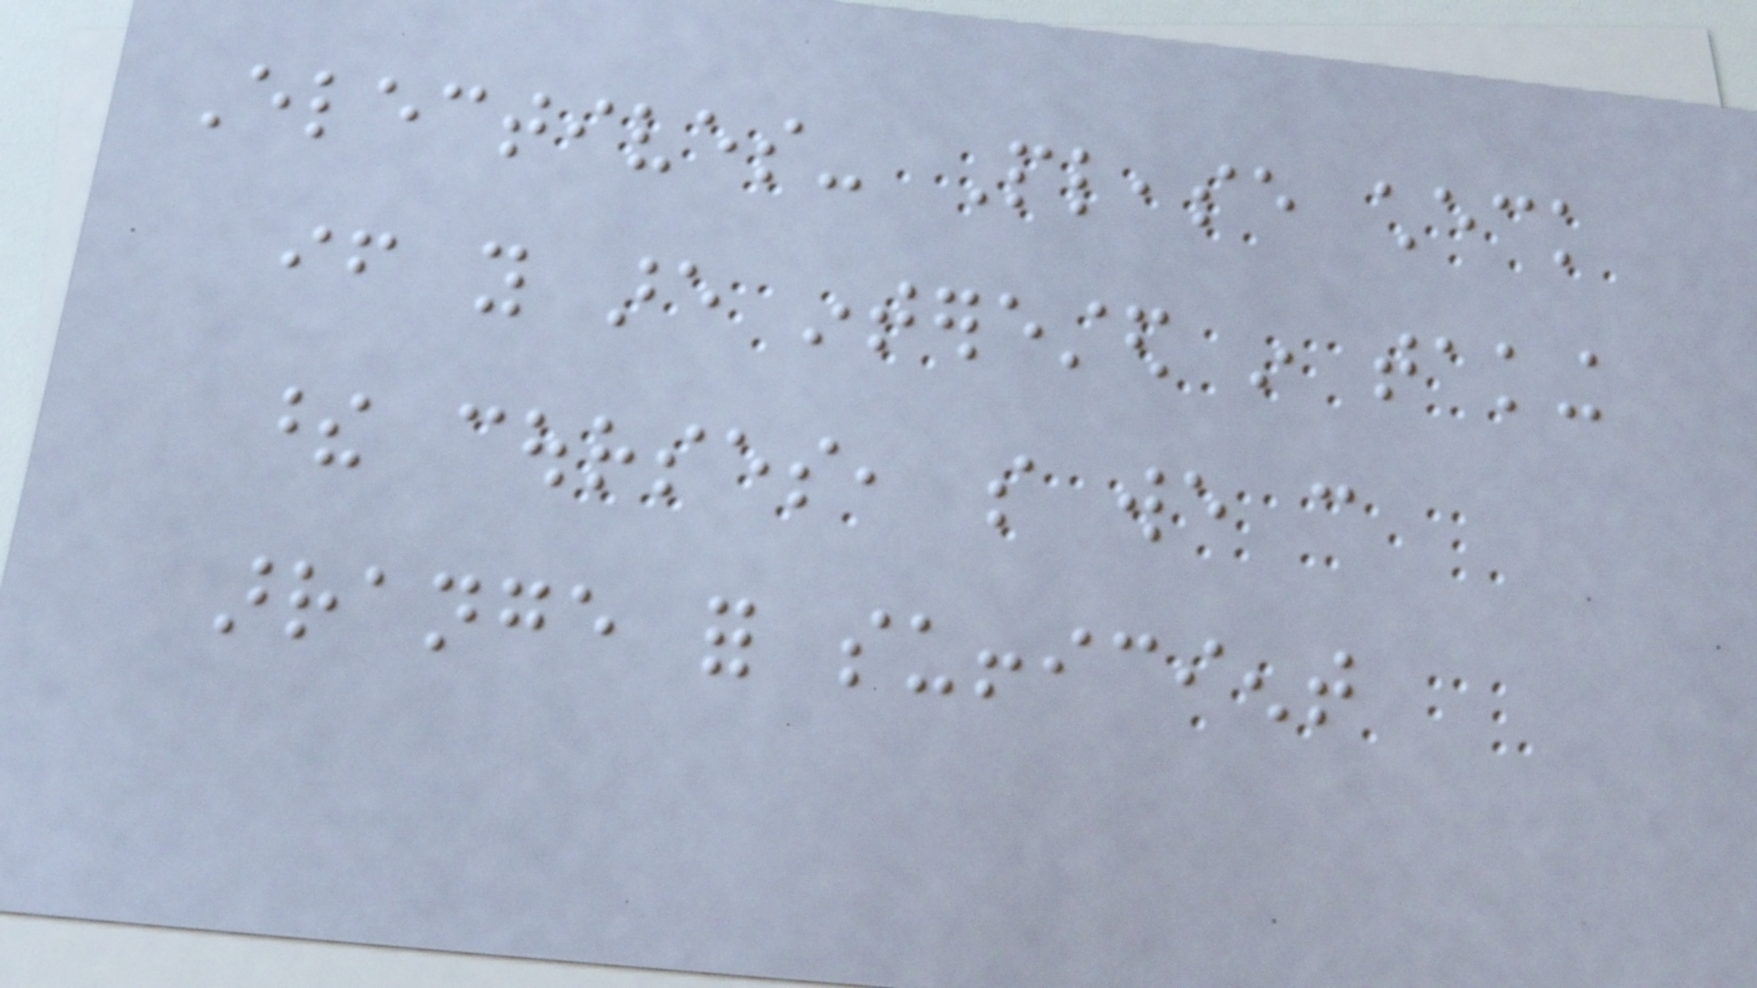Electives- Please check
if you are interested in taking
these courses, so we can
arrange for sufficient
